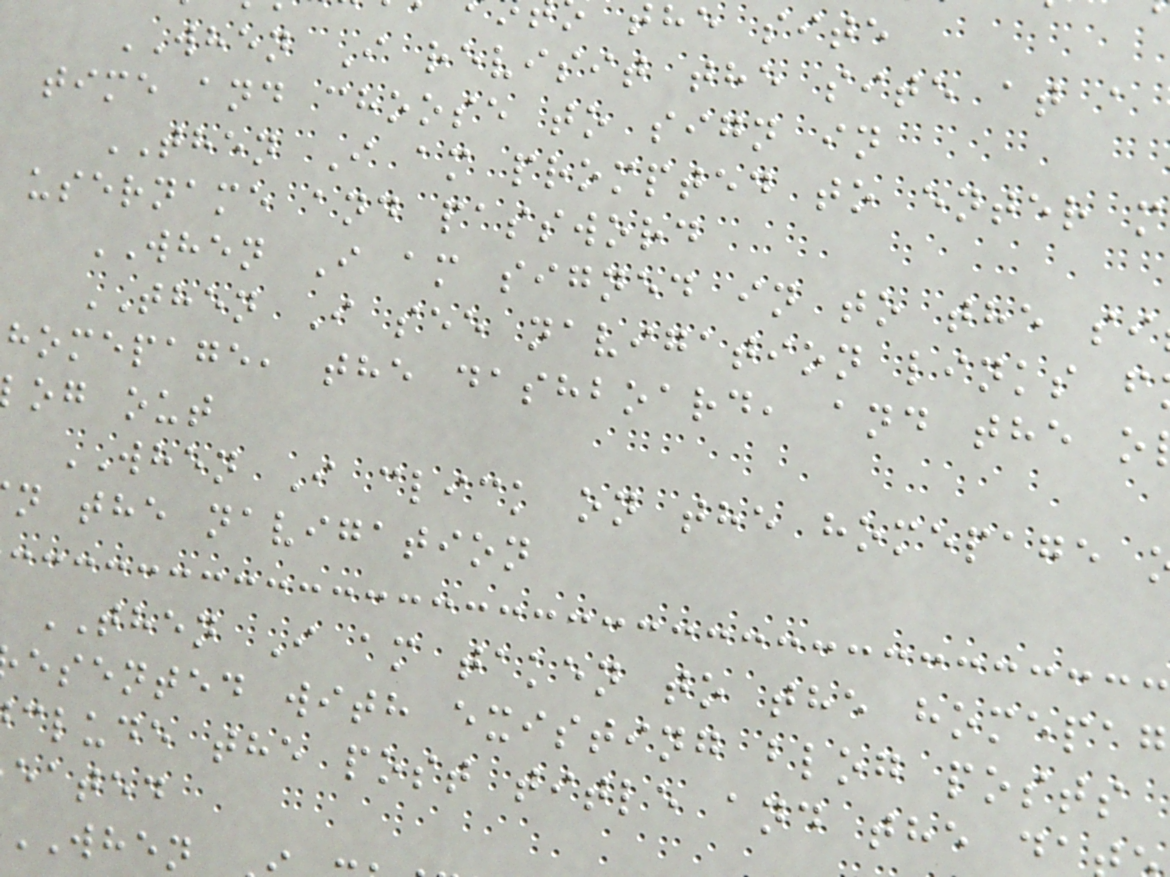the site
WHEN I revisit the site at a
time and choose to sign in
THEN I am prompted to enter m
username and password
WHEN I am signed in to the si
THEN I see navigation links f
homepage, the dashboard, and the o
og out
WHEN I click on the homepage
n the navigation
THEN I am taken to the homepag
esented with existing blog posts
clude the post title and the d
eated
